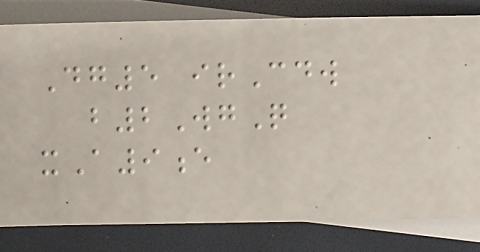Dg5 irCdw
b2WgQ
xA9e
